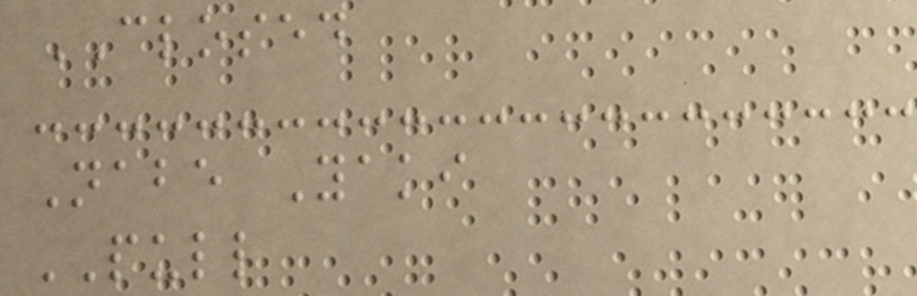CLOSED
Nabe Yaki
PULL
